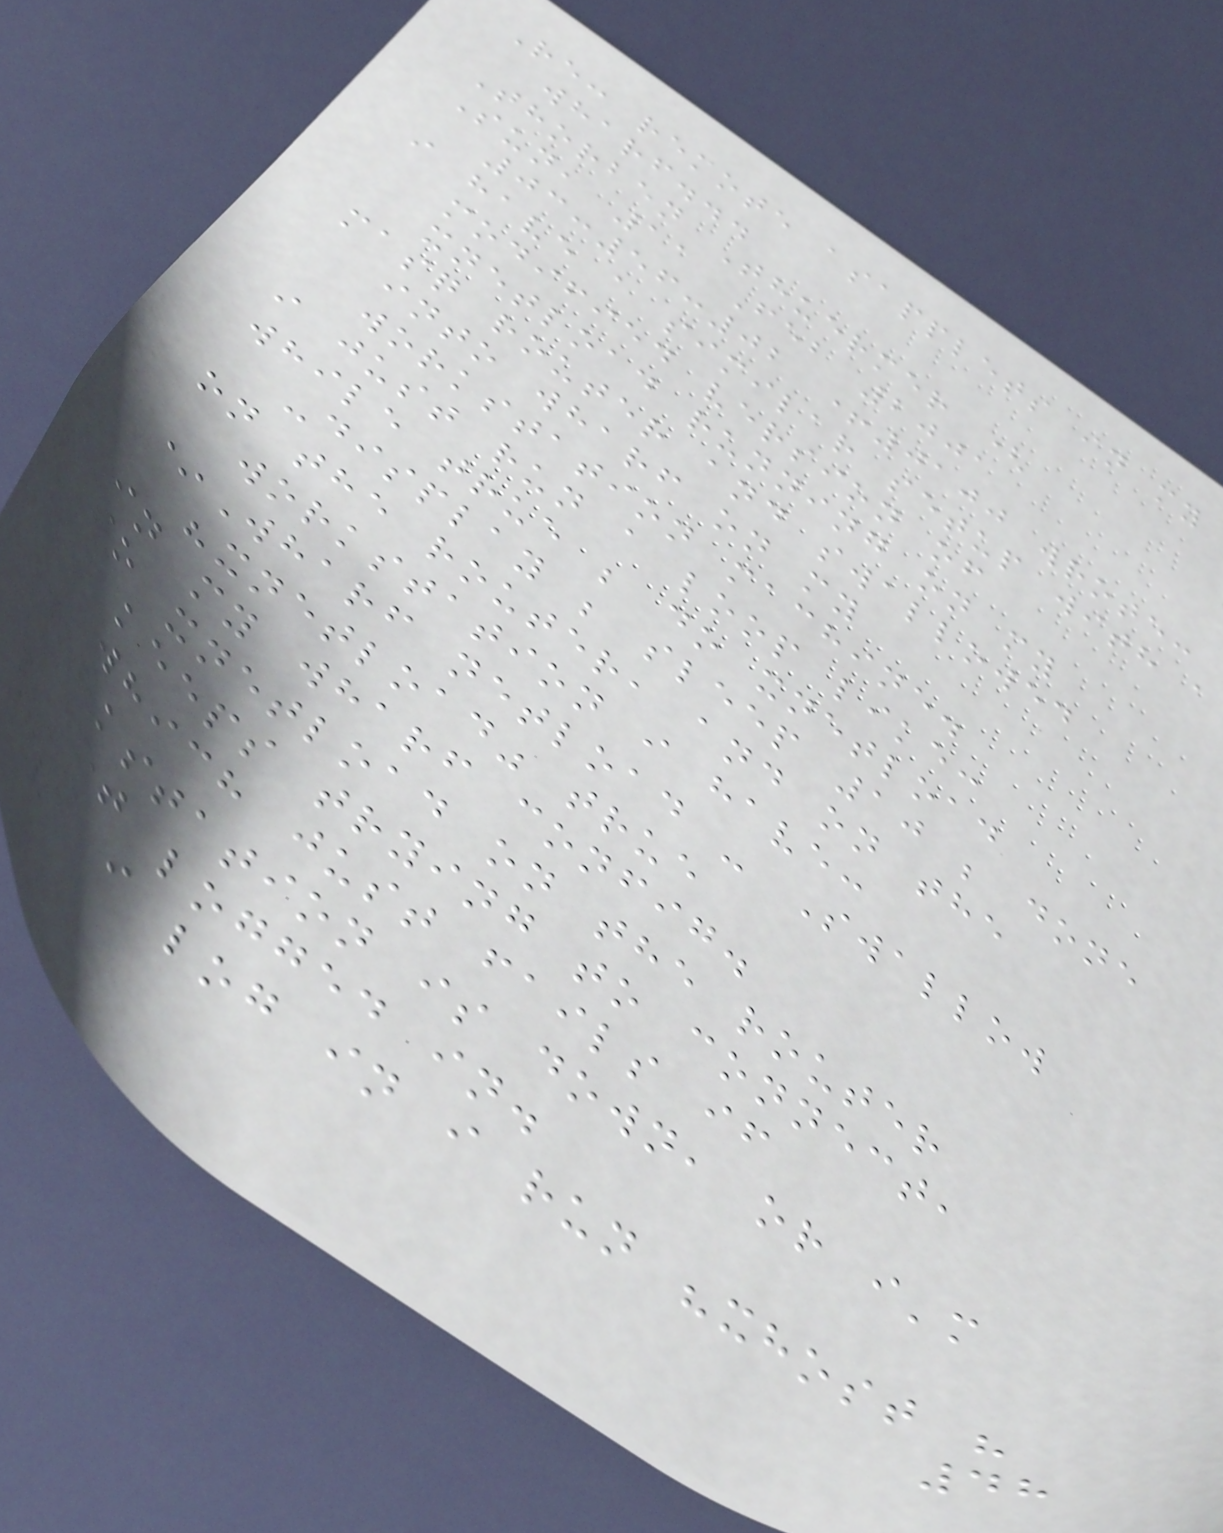Re: remote asapplets in my
wharf...
Thorben Thuermer (
Sun, 11 Feb 2001
03:56:02 +0100 wrote:
i have a similar setup with a
modified version of
xnetload running on my
masq router and swallowed
into wharf on my
workstation machine.
i just run a loop like:
while true ; do xnetload
-display ; sleep 10 ; done
on the router, and on the
workstation i have:
*Wharf netload - Swallow
"xnetload" true
in my wharf config.
so xnetload on the router
keeps trying to connect,
which just fails if
workstation is down, or i'm
not logged in.
when i log in i run "xhost "
48
